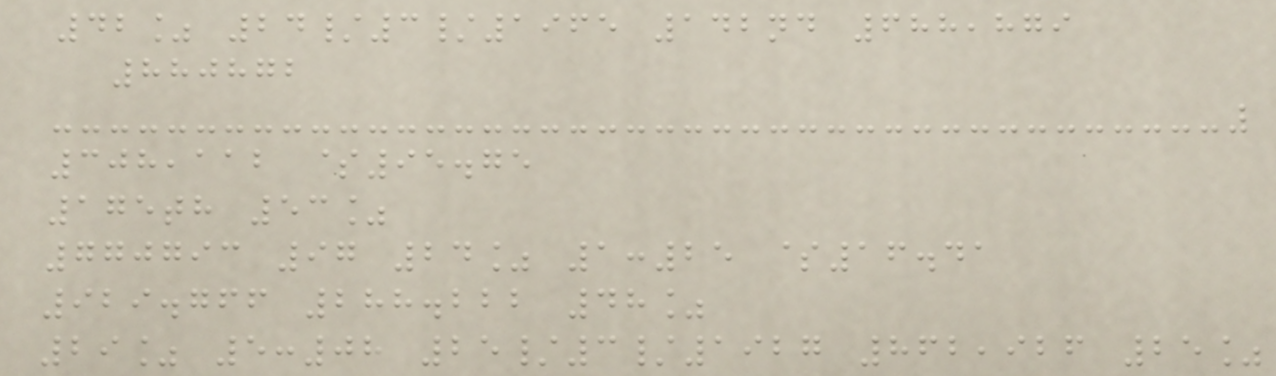42% 24/3/1965 142nd 688,879
880872
308,112 $95.75
175th 53%
770793 97 24% 1:25 $16.41
929.766 288.222 48%
29% 5:08 25/3/1927 862,926 25%
